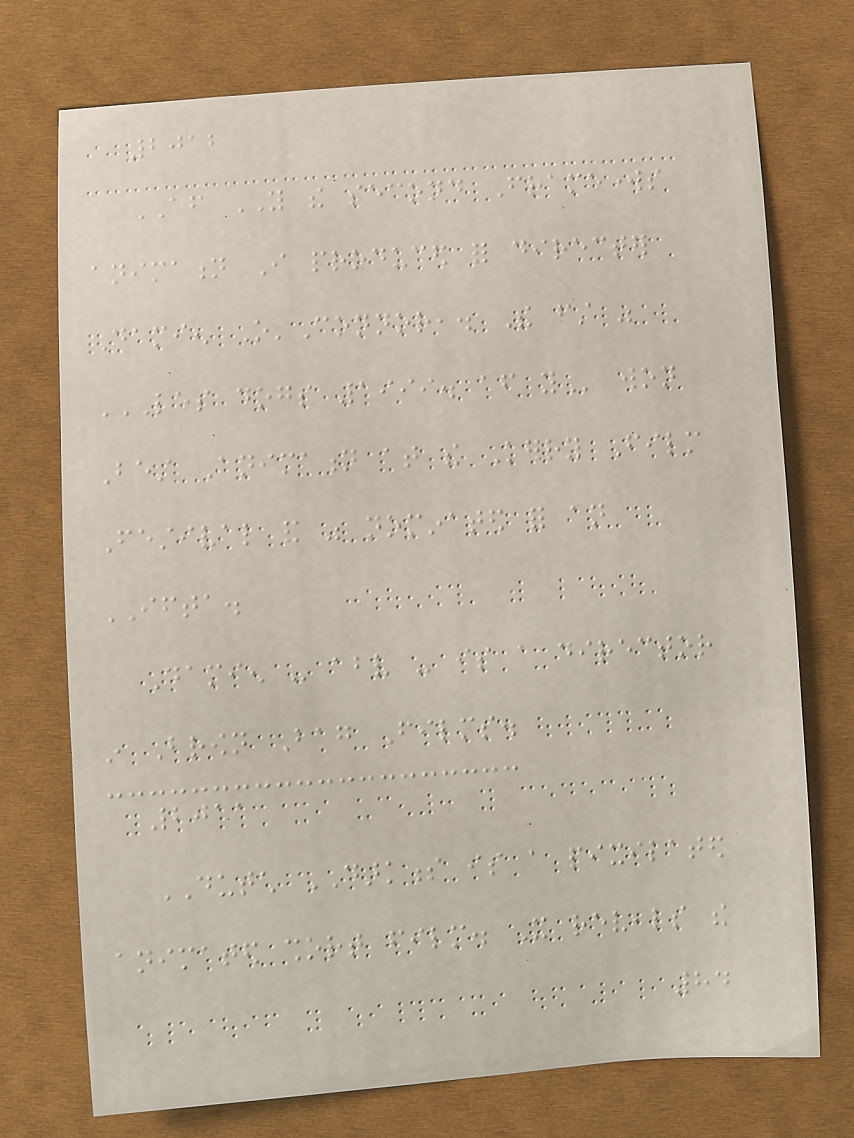2012
AFTER YOU the second Frameworks
animation I produced for directer
Damien O'Connor,. The first was
LES DOGS 1999. AFTER YOU won
Best Animation at the Kerry Film
Festival and was nominated for an
IFTA.
Damien - above - is a director
in Brown Bag Films.
2011
DUTCH DARKNESS is a pixilated
animated short film. It reveals the
84
